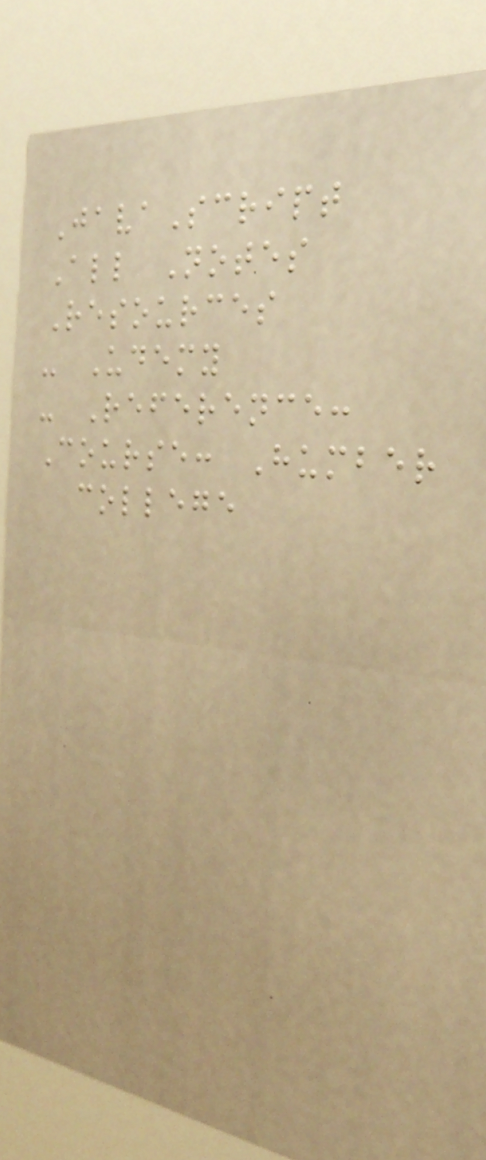JavaScript
All Notes
Resources
- Udemy
- Reference:
Course: Humber
college
